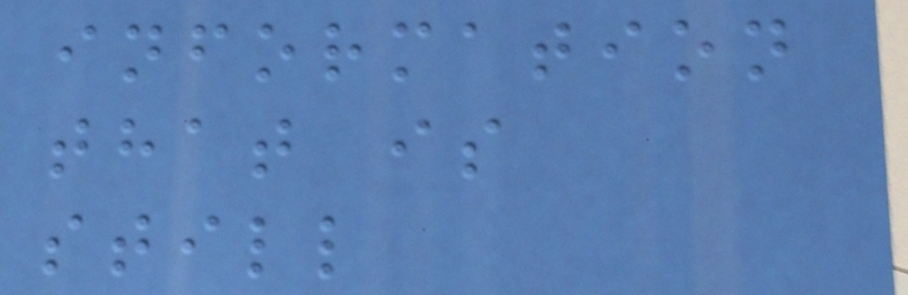information
that is
still
